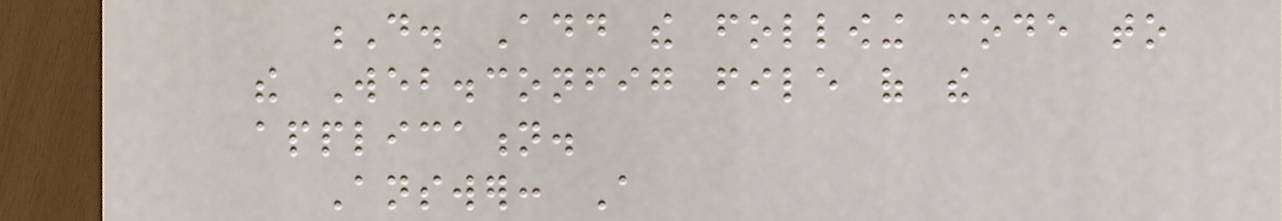D. Add the following code to
the Web.config file of the
application.
Answer: A
